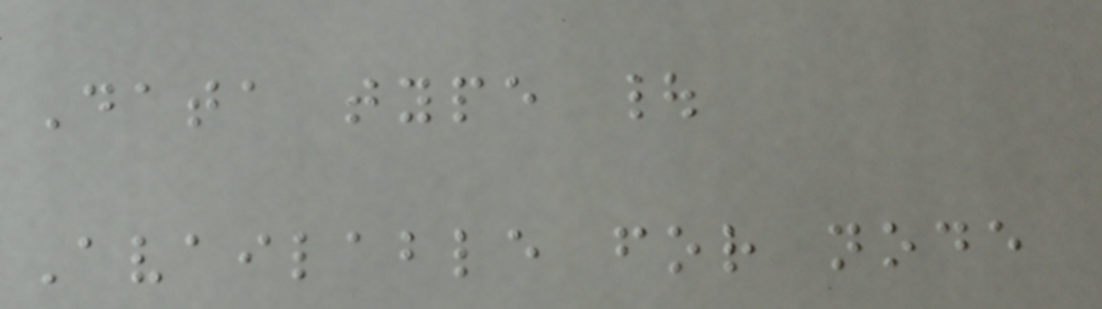Data type |
Available for node
